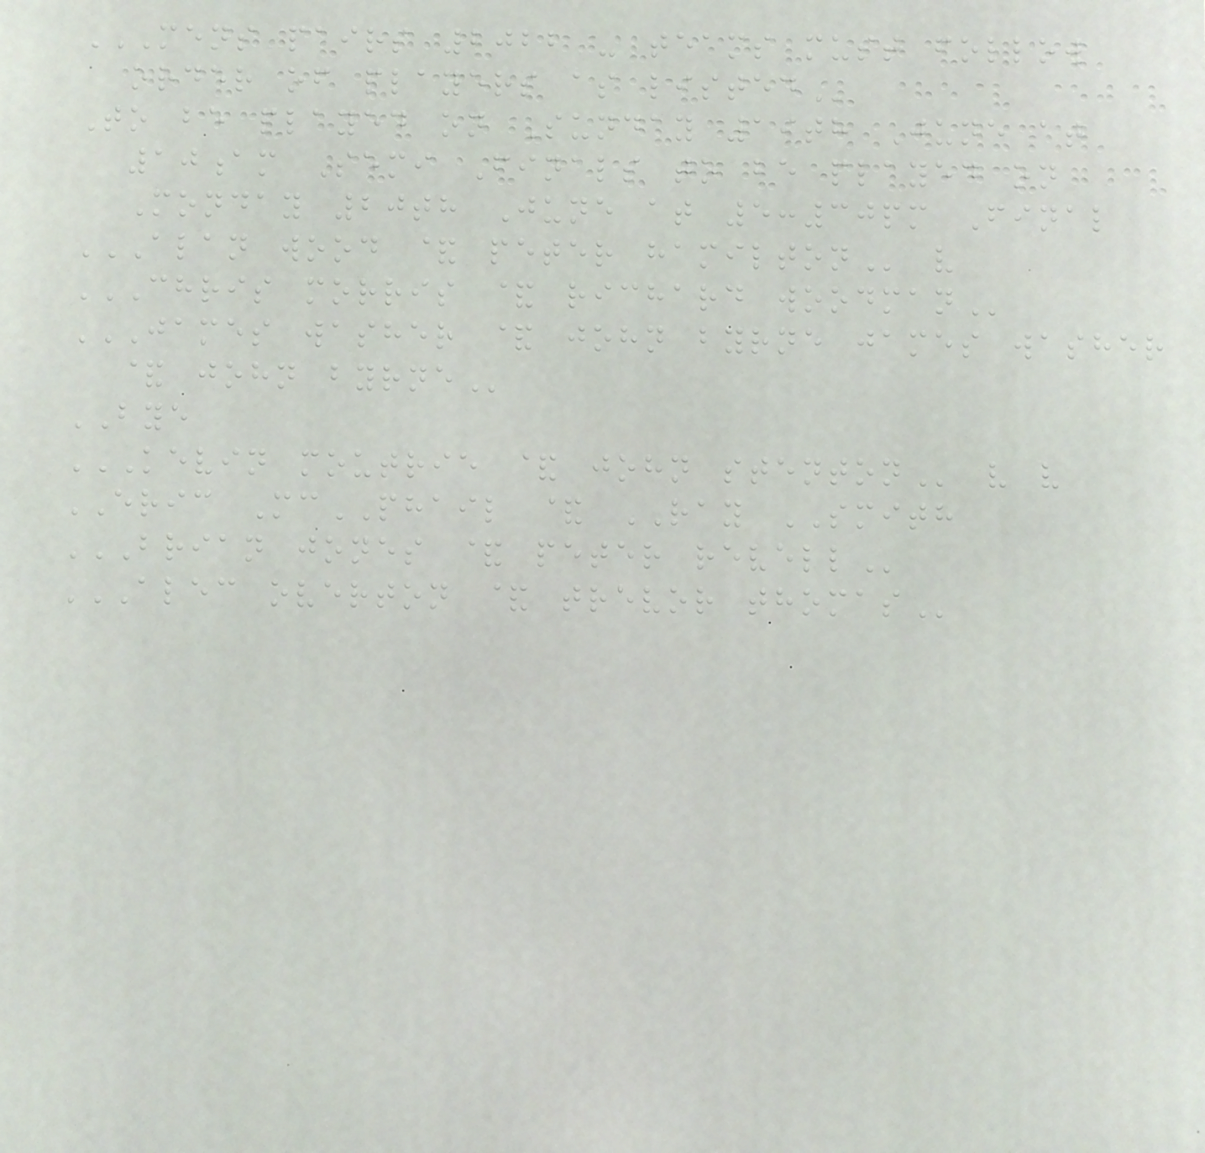MENS PAIRS 2022 - TEAMS MUST FOLLOW
ORDER OF PLAYERS AS LISTED
To be played on Sunday 19th June at
10am Semi Finals to be played on
Monday 20th June at 5:30pm Final
ALAN WOOD & PETER HAMILTON v
CHRIS MORRIS & RICHARD WOODMAN
JAMES WASHER & JOHN BYRNE JAMES WASHER
& JOHN BYRNE
BYE
KEVIN MOUTRIE & JOHN STENTON v v
ERIC McPHAIL & RAY SMITH
BRIAN JONES & PETER REVELL
ALEC OVERTON & TREVOR THOMAS
